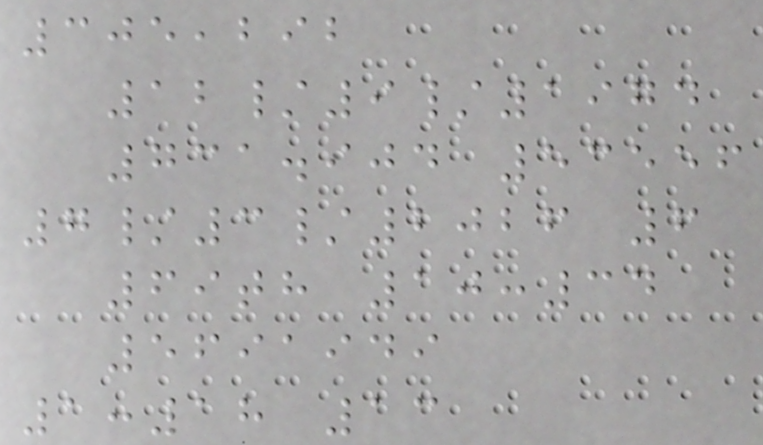305,292
12/9/1974
731.904 53556
7/3/2026 6
69th 10:34
5691949
1:18 13
